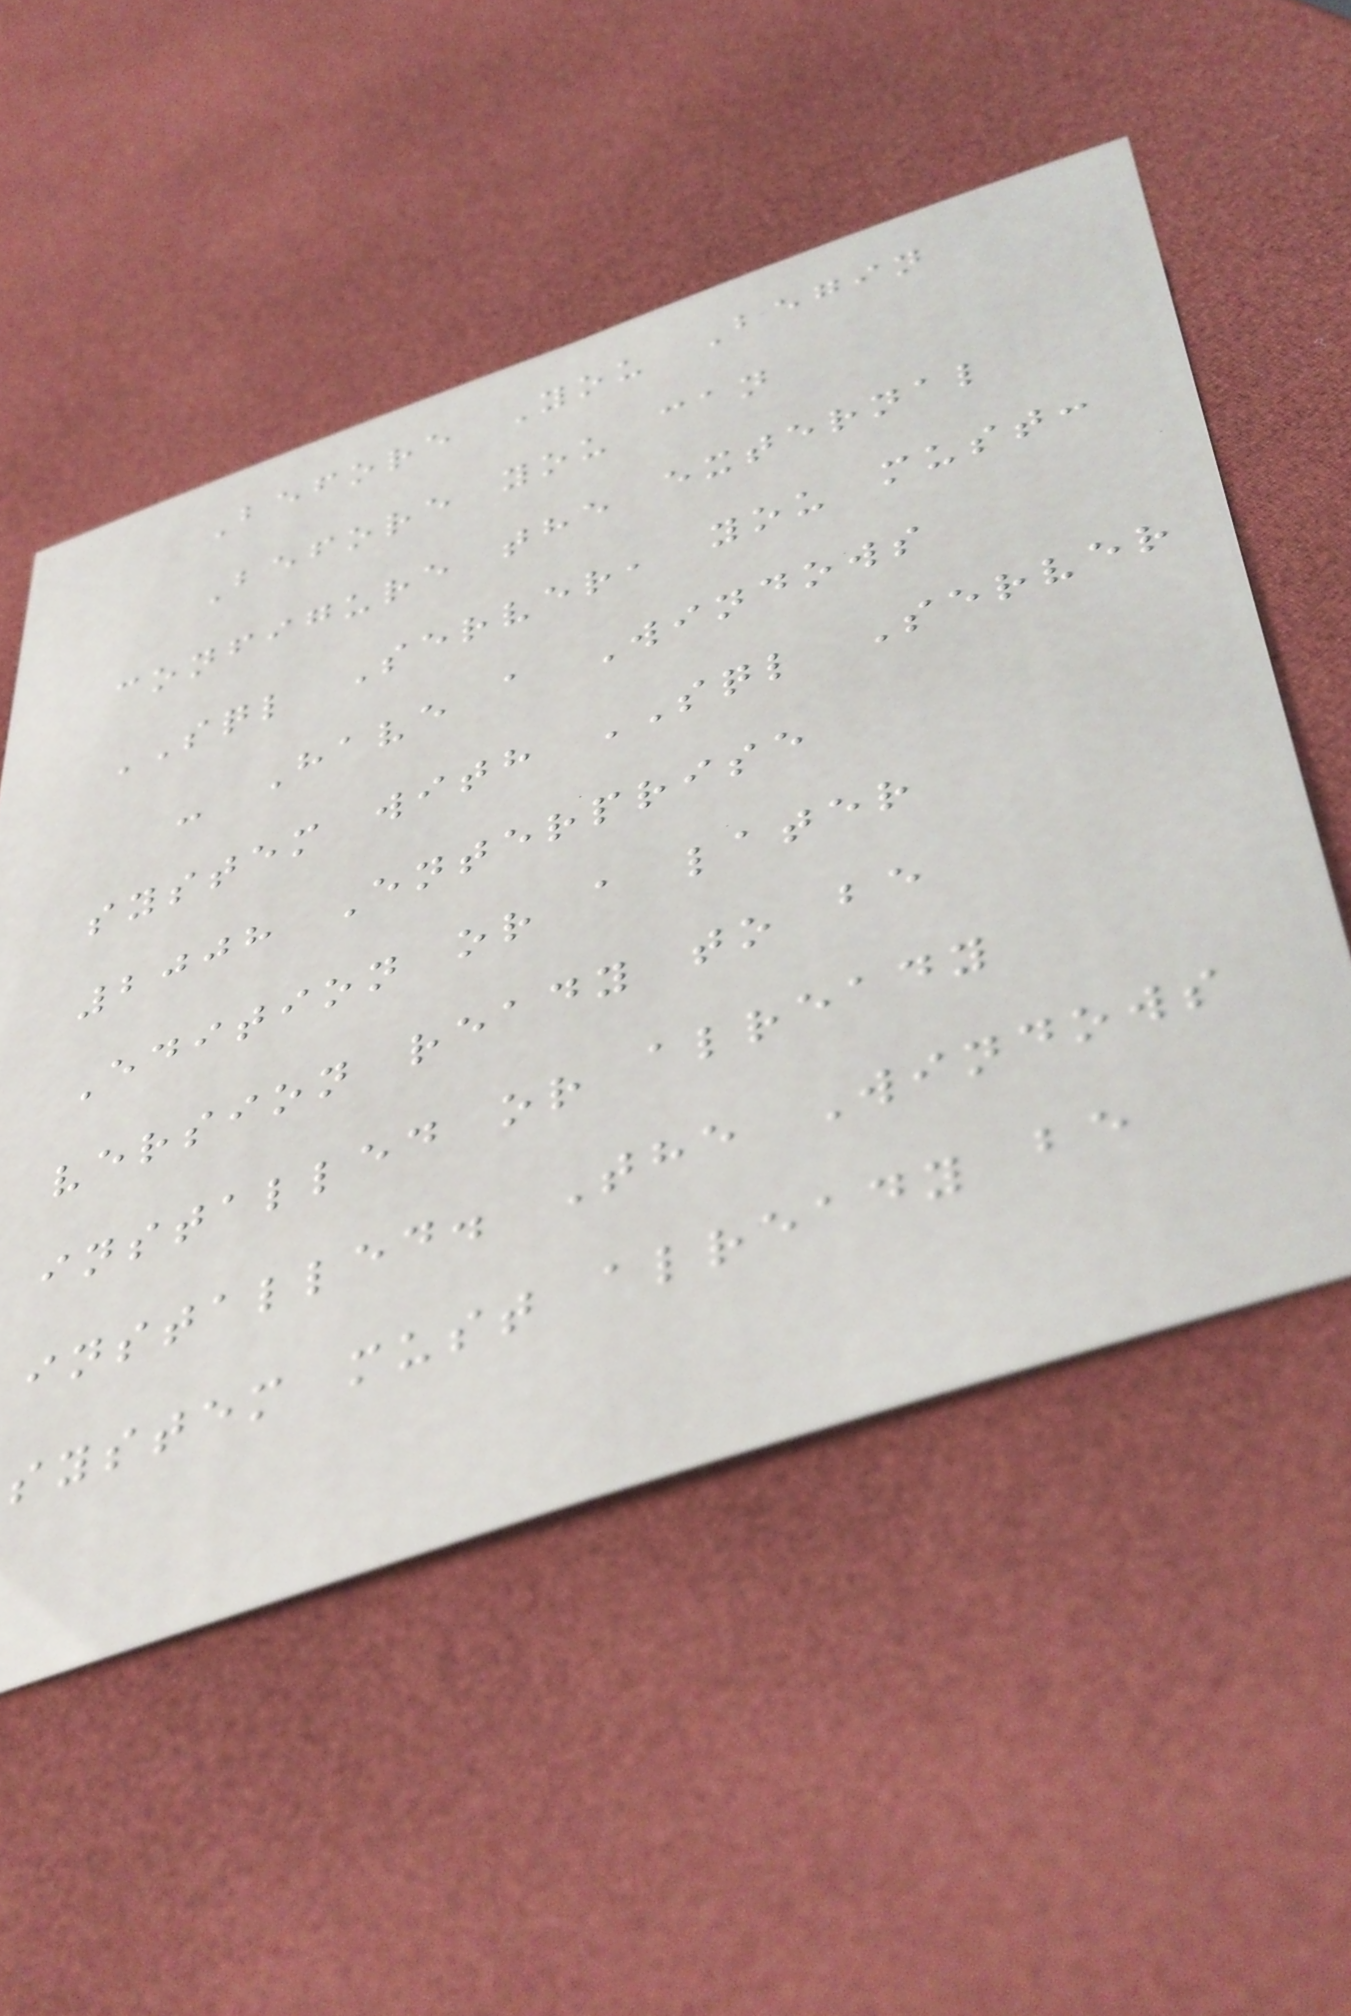Before You Begin
Before you can
configure the external
SQL Server, you must:
- Have a Windows
system with SQL Server
2008 Enterprise
Edition or a later
version ready to be
installed or already
installed. The Windows
system must already be
